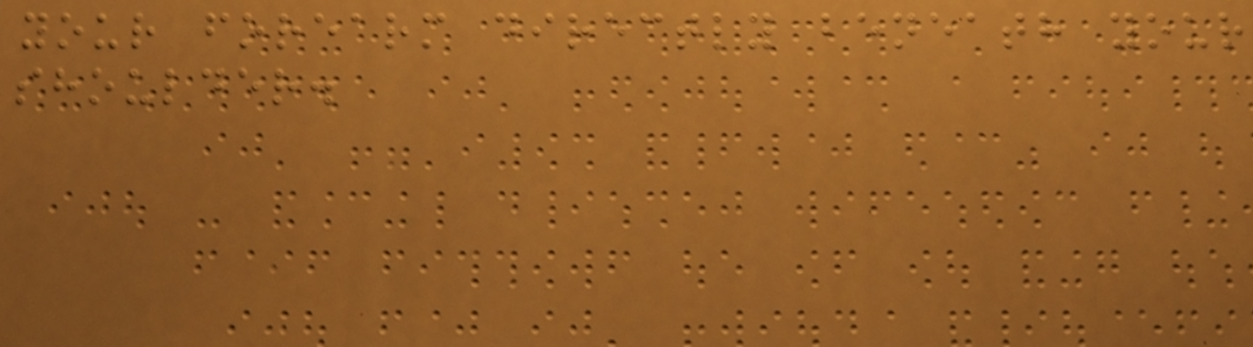your forearm directly beneath your
shoulder.
